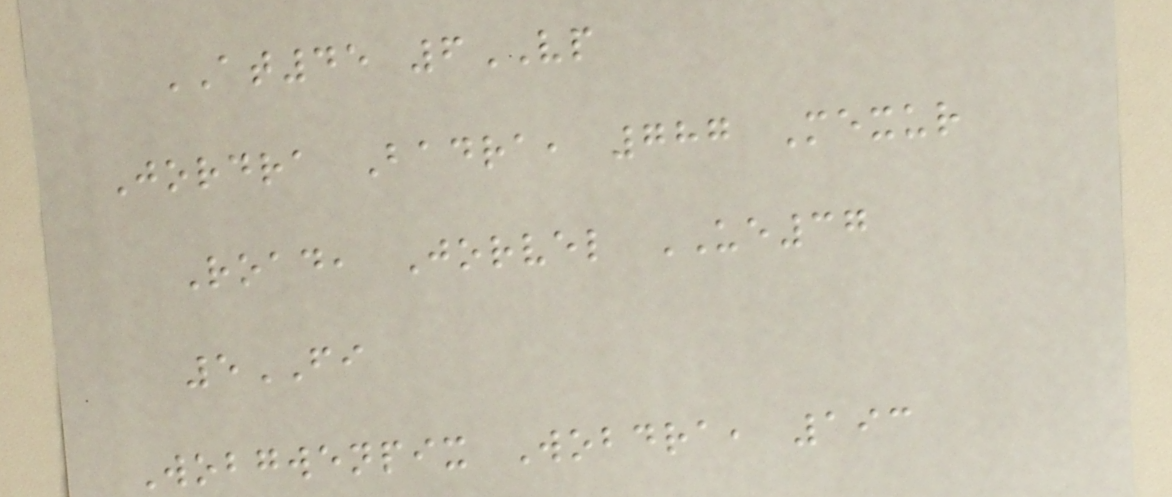AT45 6VP
Jordra Badra, 787 Mexur
Road, Jorvel UE37
5FI
Wobgwenpix Wobdra, 193
